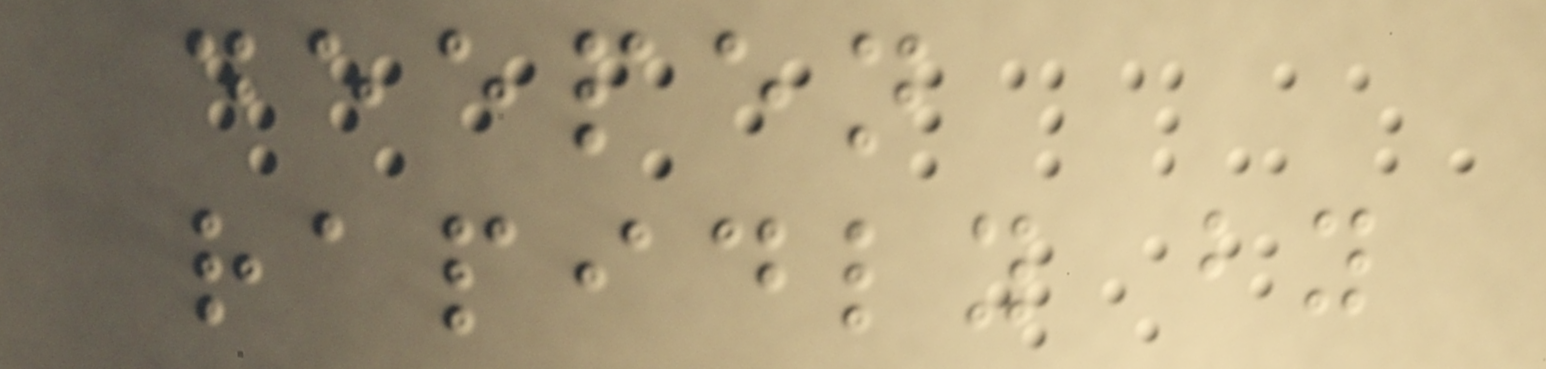deepen
rapidly by
